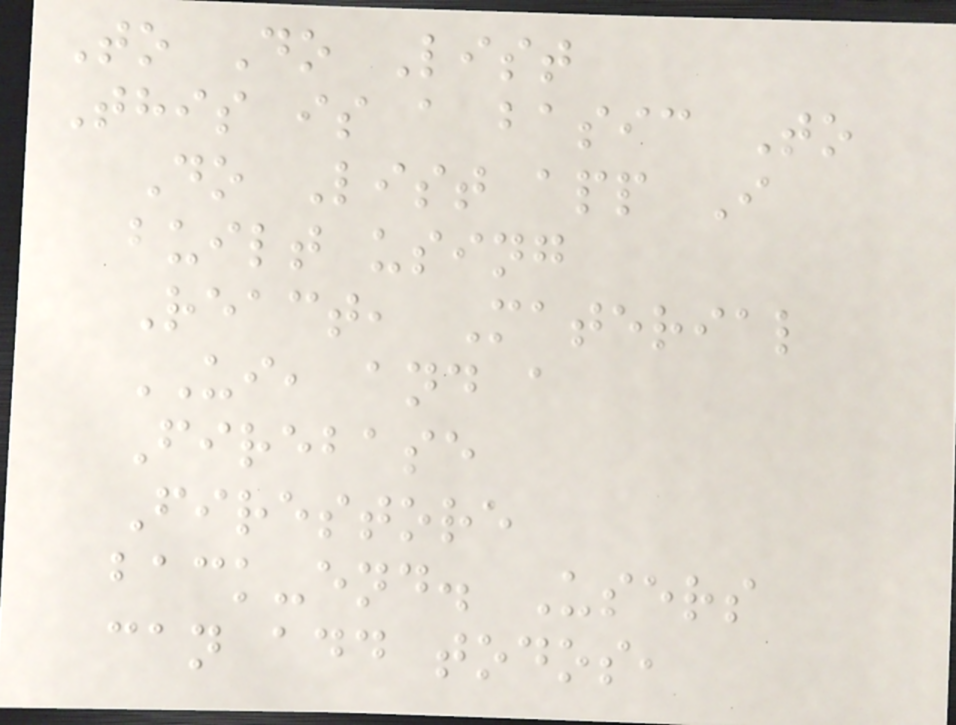To Do List
This is a basic To
Do List app I
built using
React, Material
UI, and a
Firebase
Firestore
back-end. Users
can add todos,
